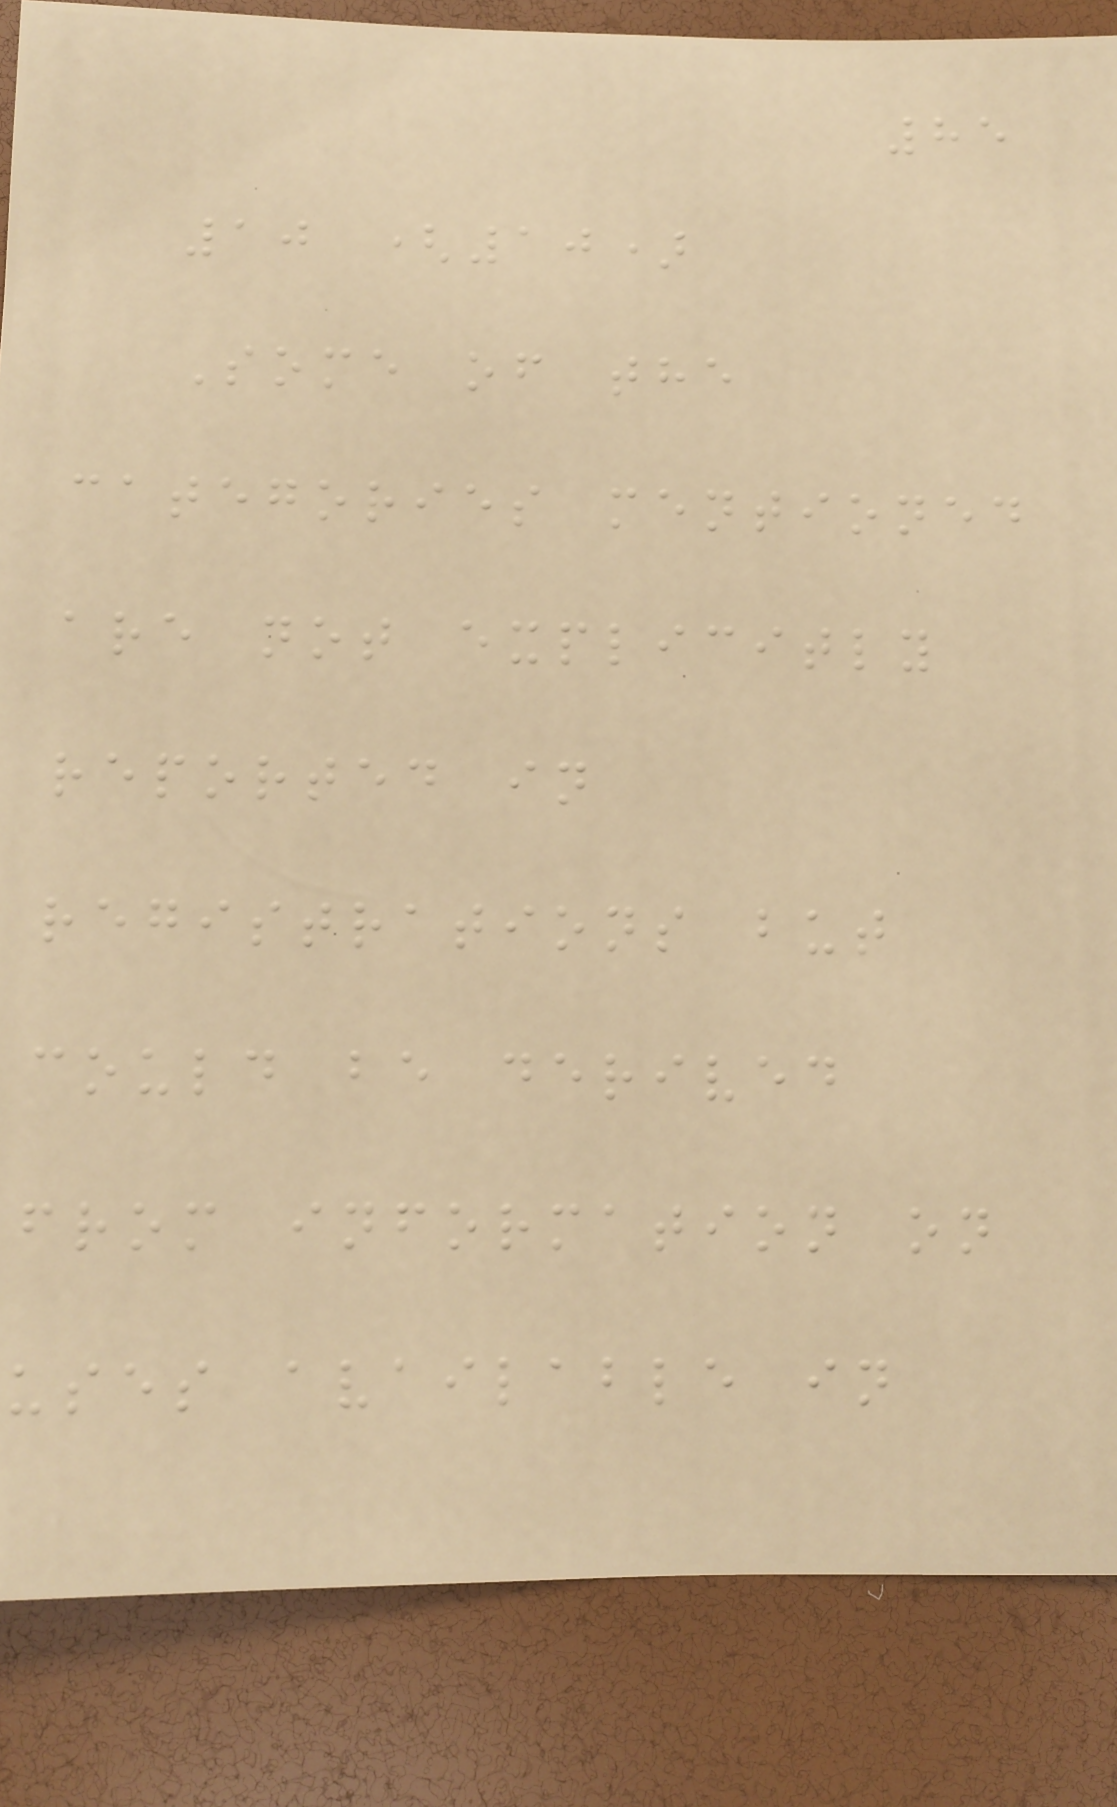85
10 (10)
Some of the
categories mentioned
are not explicitly
reported in
registrations but
could be derived
from information on
uses available in
